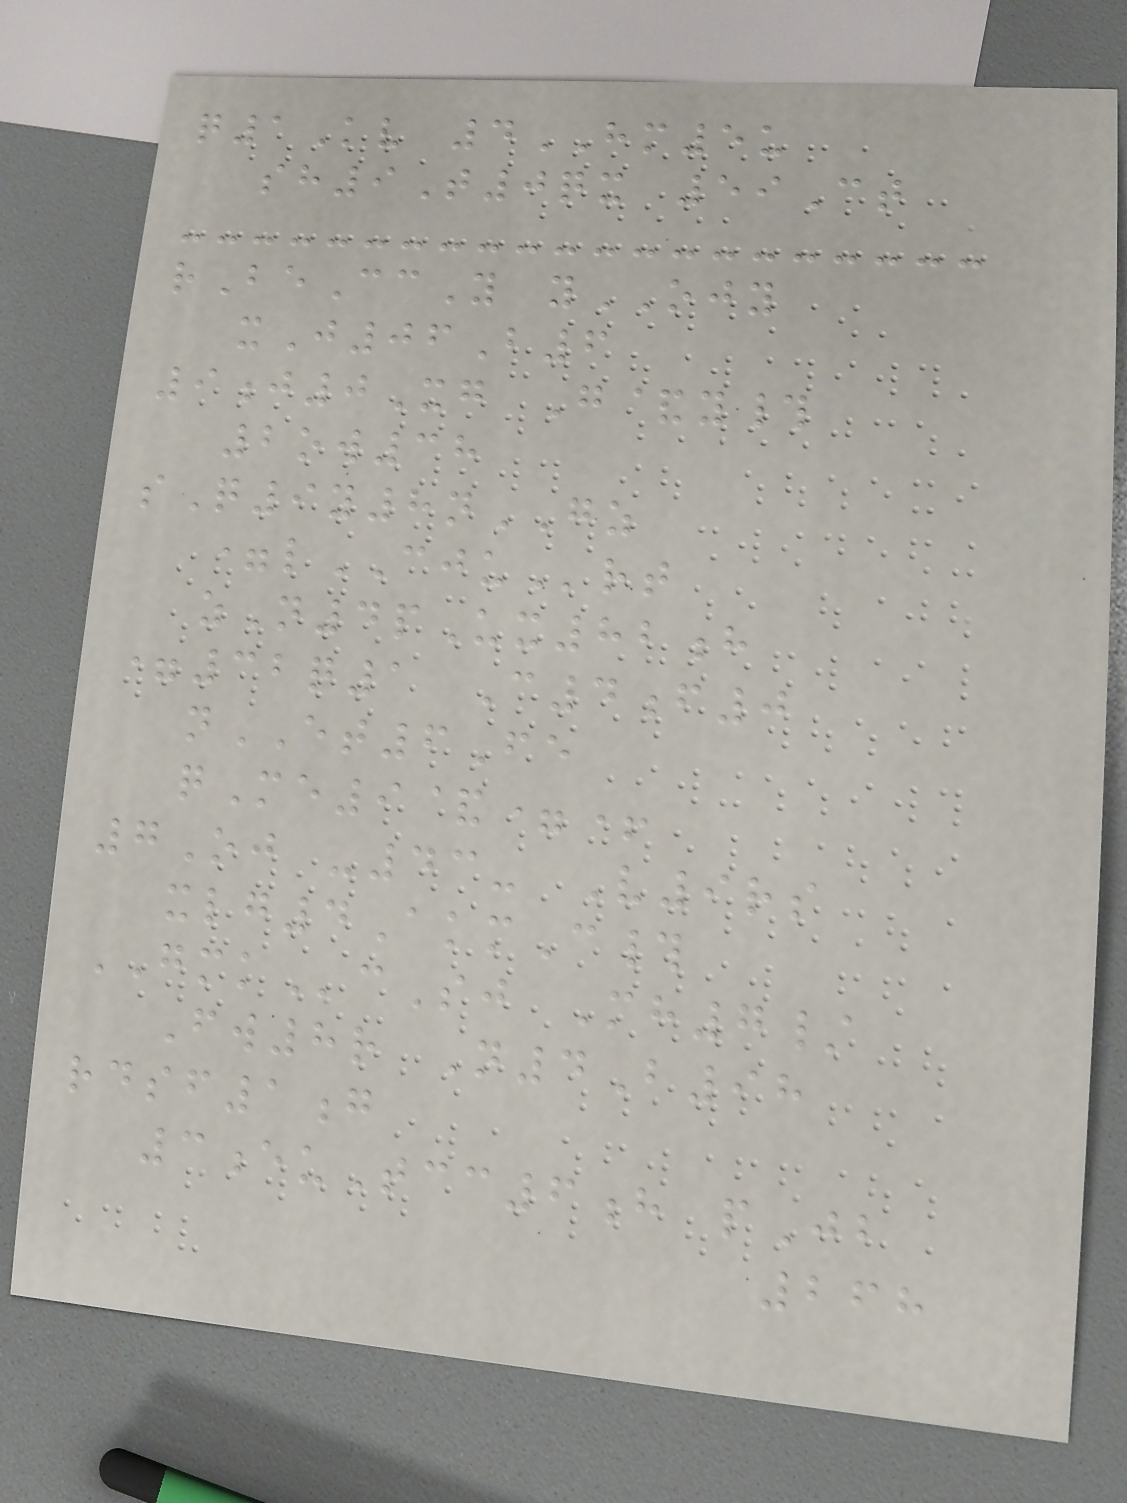q1Kv 4HM5u
sh9T0qx 59Ct
rBeCcY yOJY
xJ06B6
9j0Xg G&y#
2ow38
sQ9y8nGZ
=lCJUrt
zN4pUx82h
=32q1 C4f0
nET6Fe
qMe9&=+
7Oj -43- V9rs
xlg4AkmC#
GMKcSj Mh7/
Fw8r N4B98
rdsf1g
3euTcc6h pJb
268
